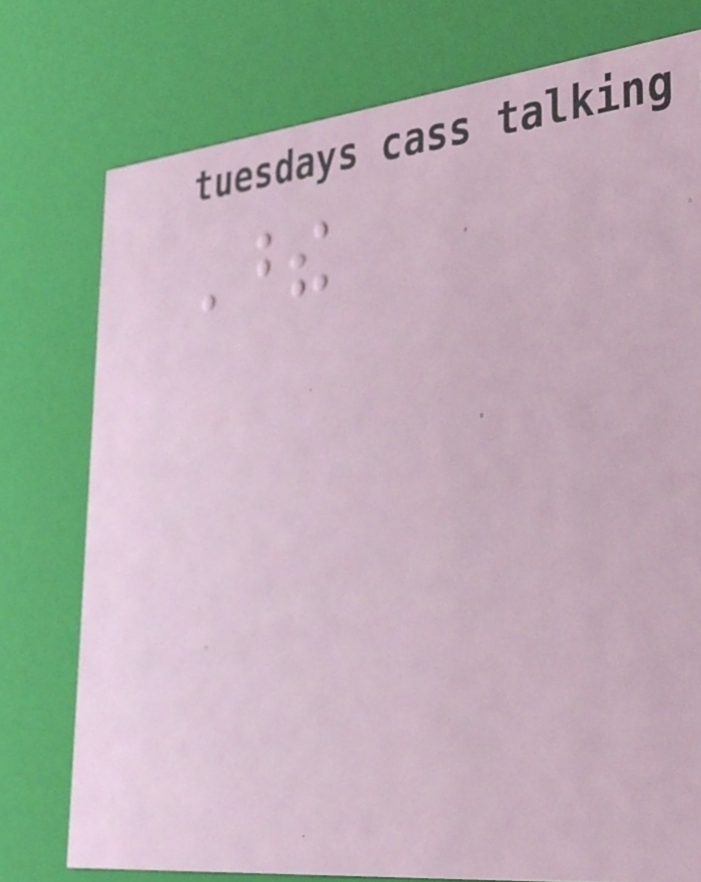These
